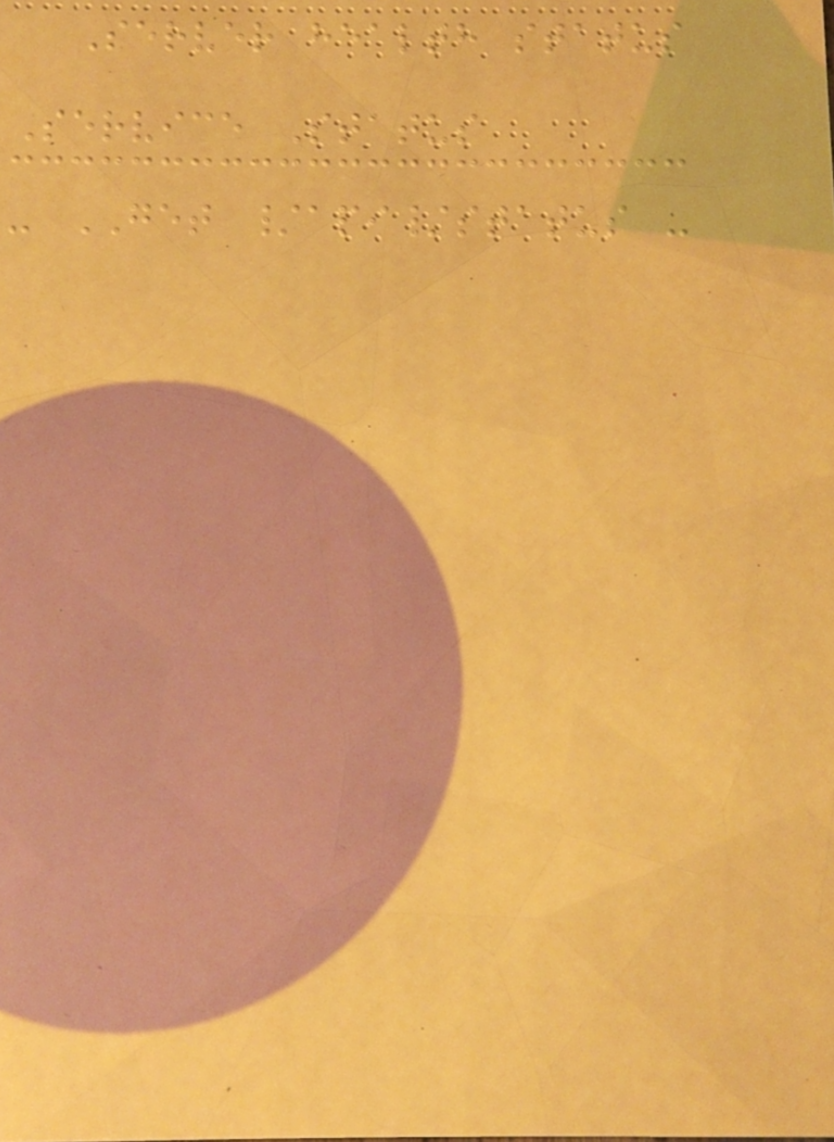Server health status
Service Status
- GET /api/status -
